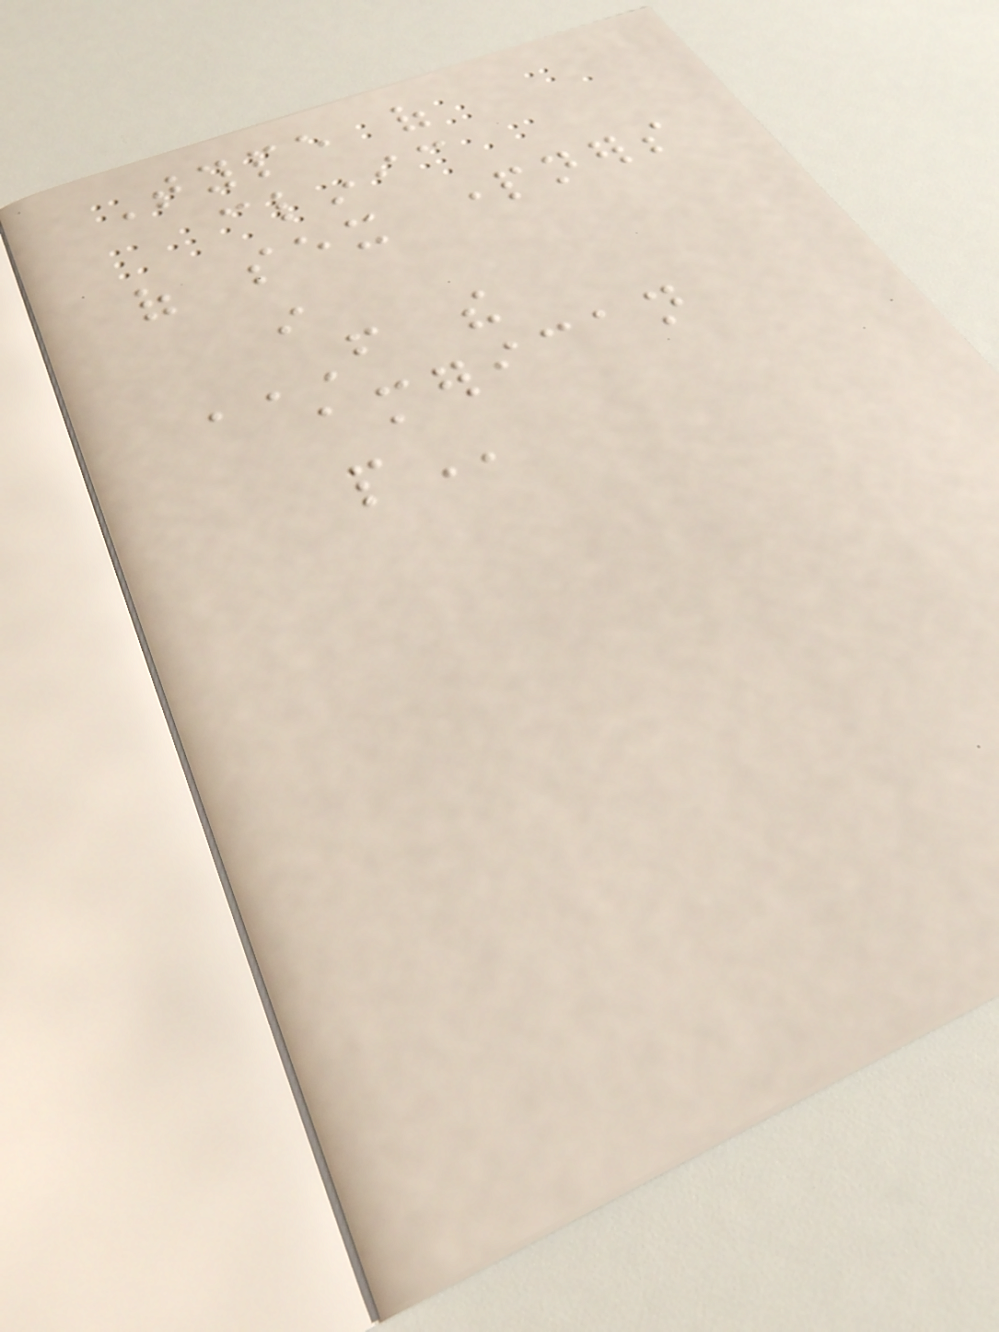Type of
clinic
of sex partners
in
FROM THE
AMERICAN
PEOPLE
